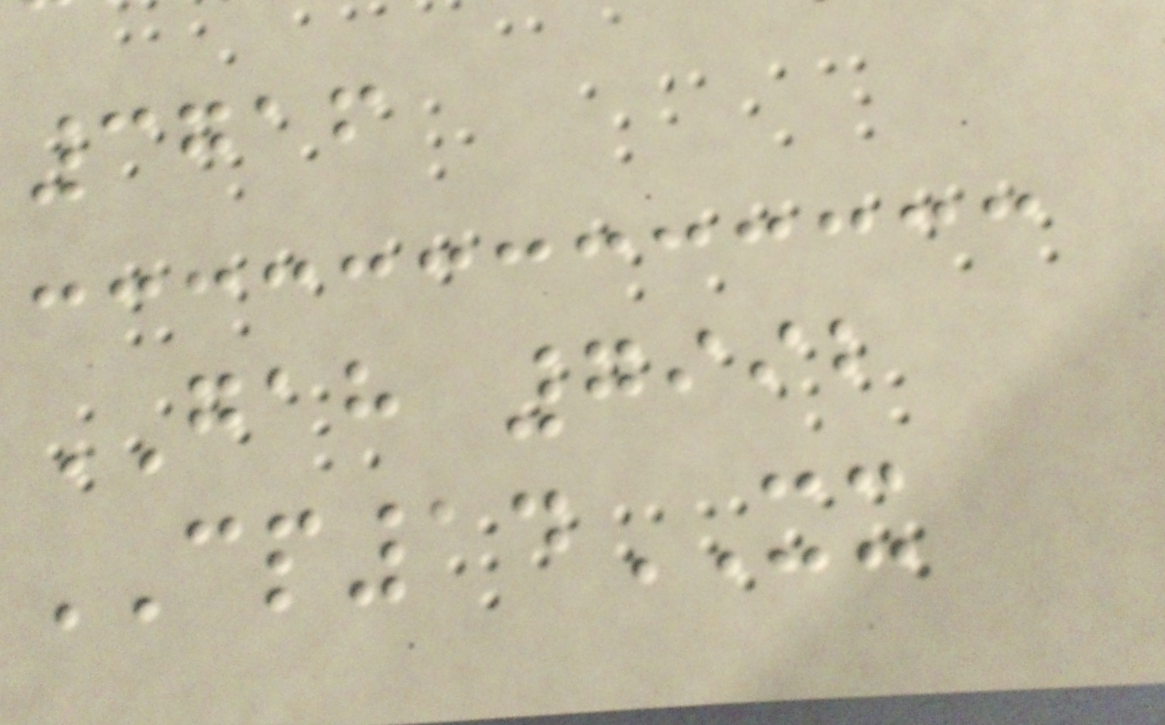3716
GAH 7992
CP14XX
